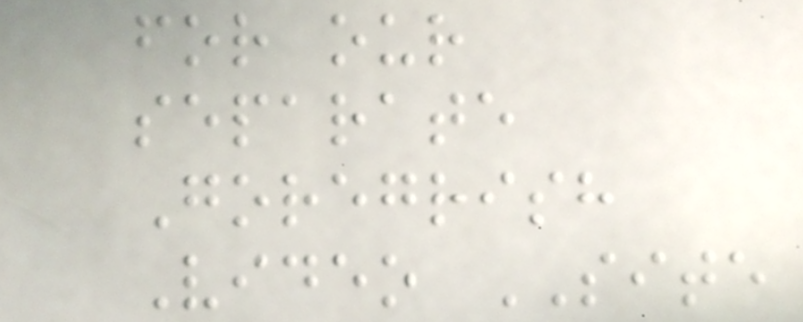for our
separate
Goregrish
Video SITE
